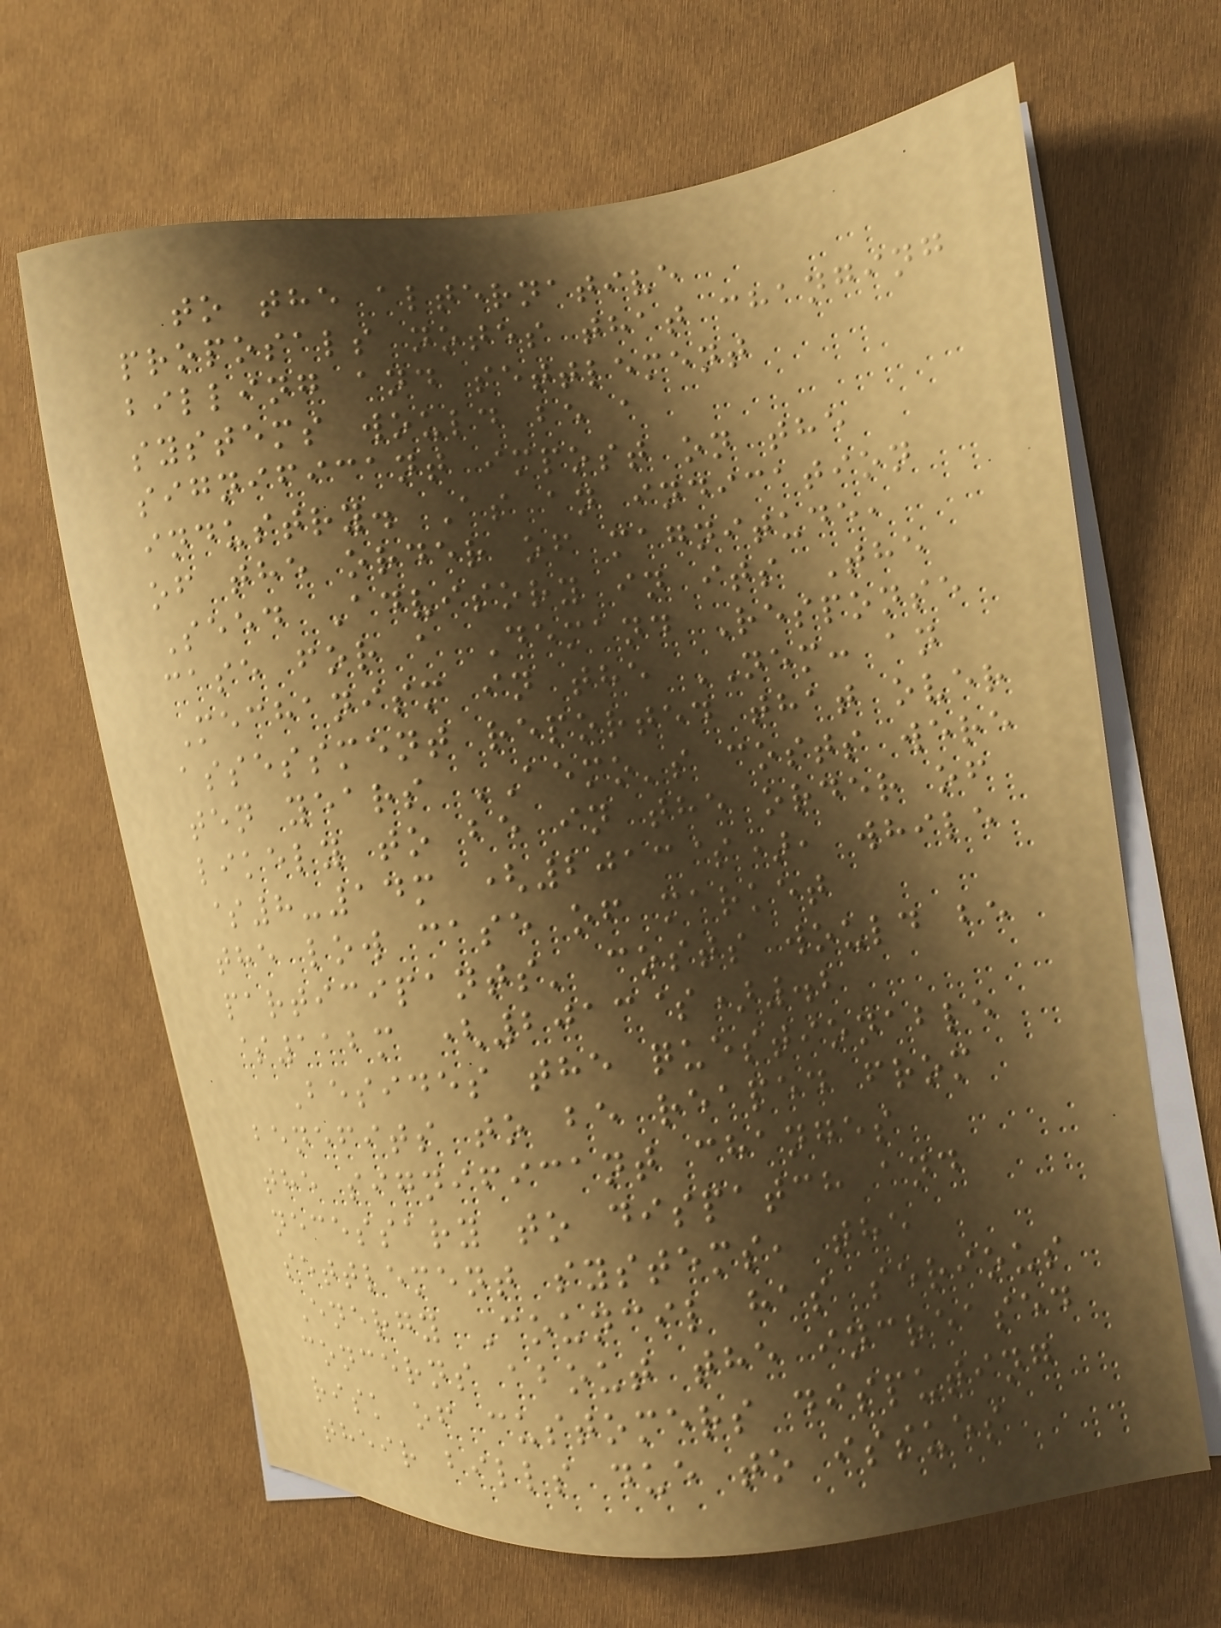to the alternative
proposals notes that changing
billing and settlement
systems would be a
significant impost on the
industry. As an indication
of the order of magnitude,
Seed Advisory in its The
case for a Demand Response
Mechanism in the NEM: an
assessment reported that over
ten years AEMO's costs were
likely to be in the order of
$8-14m (2013$), while
the low case of market
participants' costs would be
$112m (2013$).2
Besides the questionable
benefits to be reaped from
the significant changes
necessary to dispatch and
settlement systems, the
Energy Council has serious
concerns about the increased
risk of customers disputing
their bills due to issues
